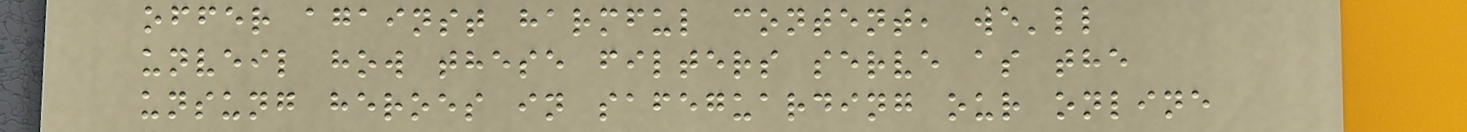offer against harmful content, we'll
unveil how these filters serve as the
unsung heroes in safeguarding our online
